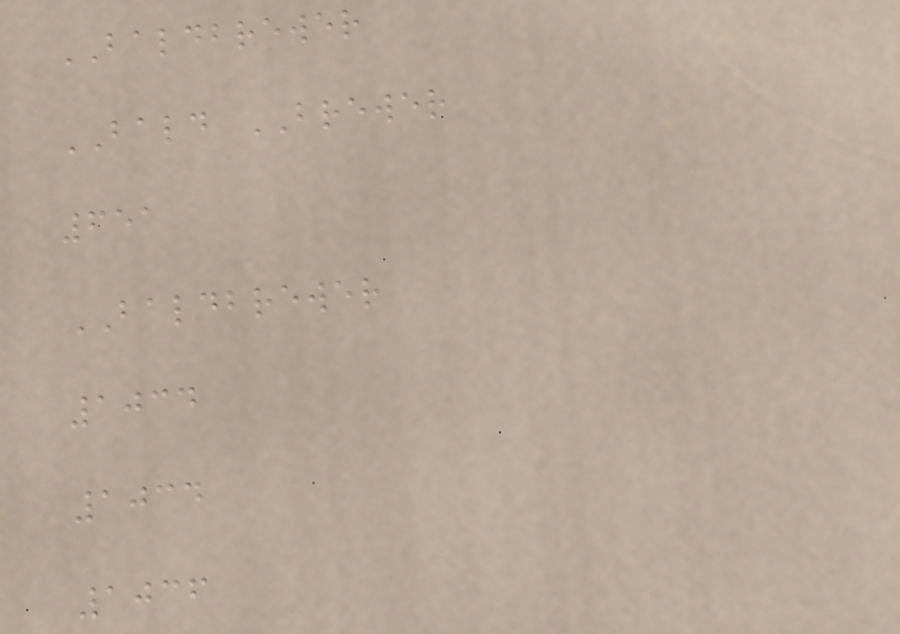BALDBREWER
BALD BREWER
651
BALDBREWER
1034
1034
1036
